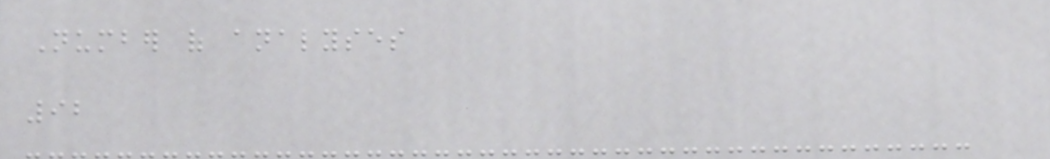Number of analyses
92
